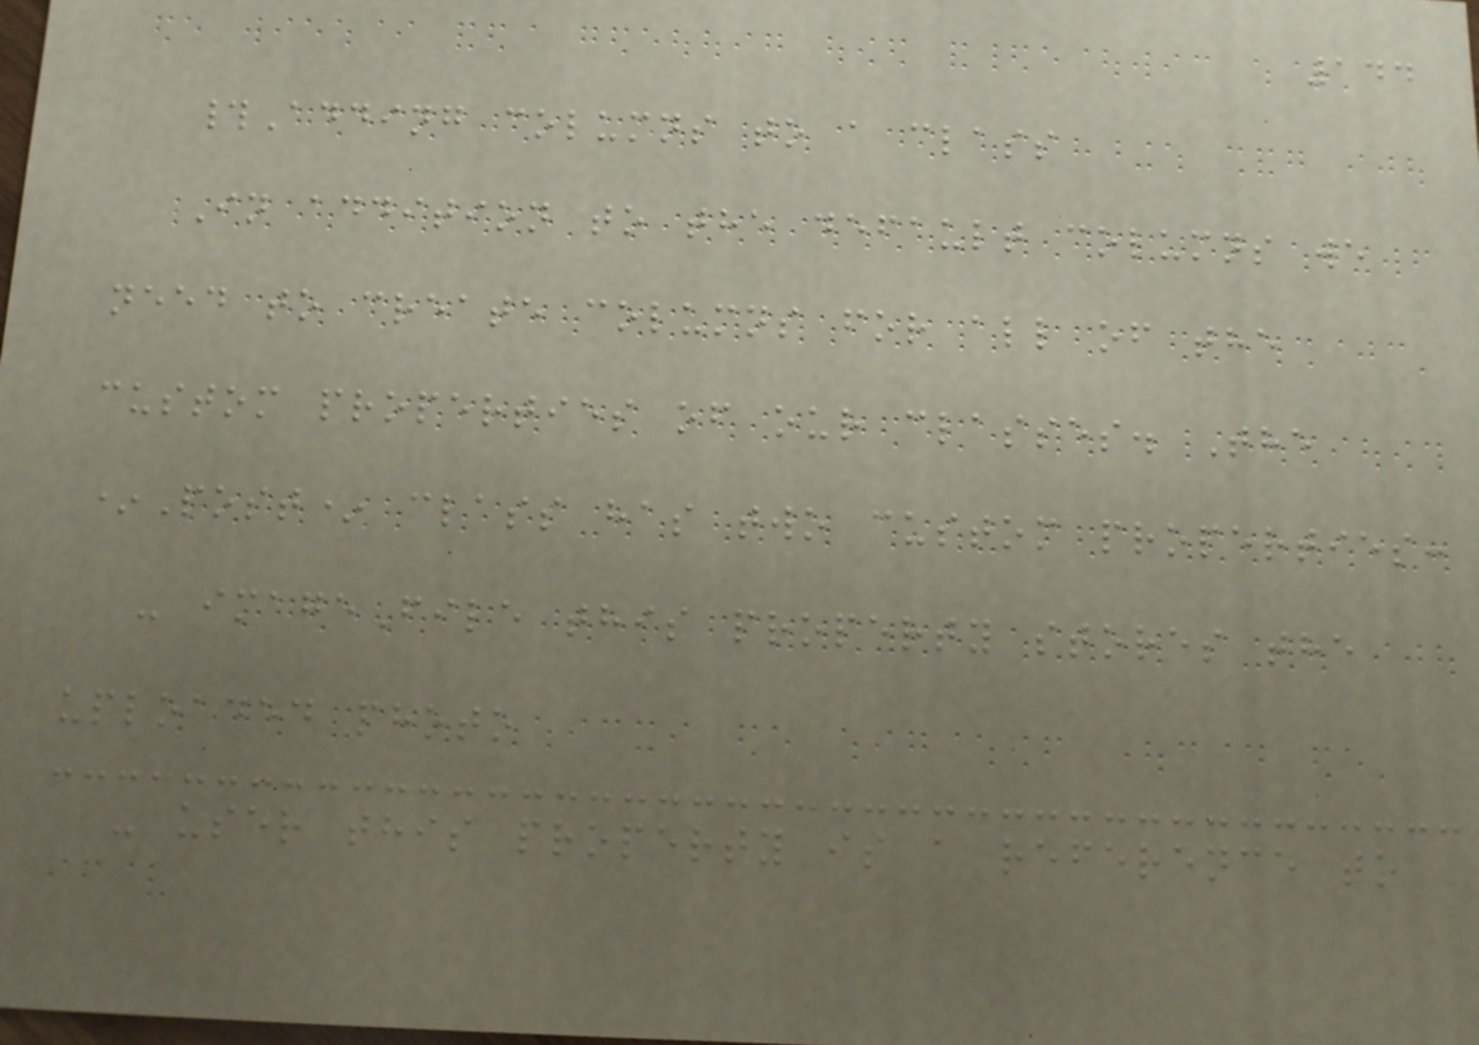144
#Adding columns to a class
In addition to the default columns we
need to create columns for all of the
custom properties of our classes. The
*Post* class has two custom properties:
- imageFile this property stores the
uploaded photo
- user this property is a reference to
